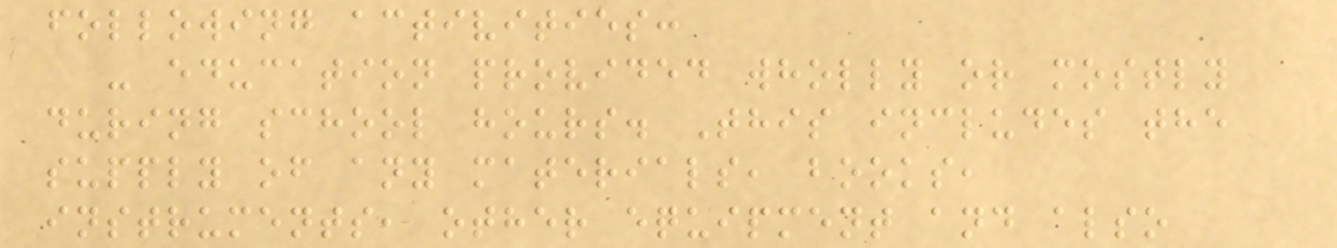following activities:
- education provided wholly or mostly
during school hours. This includes the
supply of any materials, books,
instruments, other equipment and also
